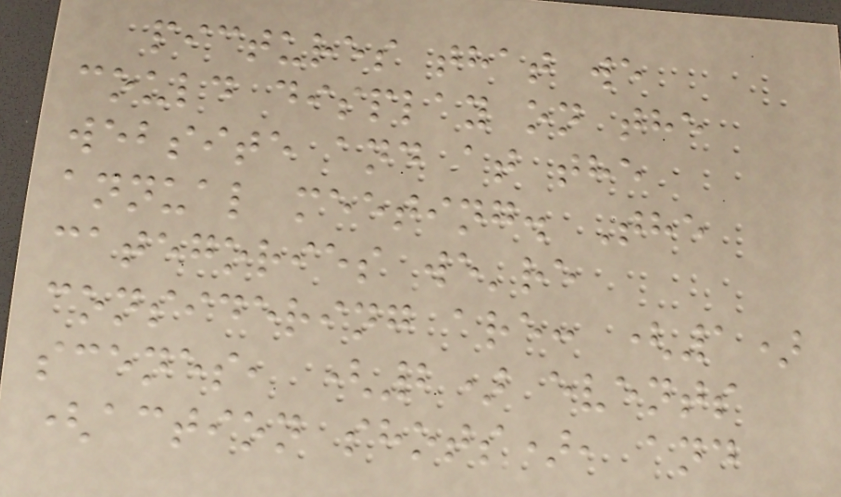pictures that we
could display on the
website and at the
annual meeting. The
categories we're
considering are: (1)
scenes, (2) events
(action shots), and
